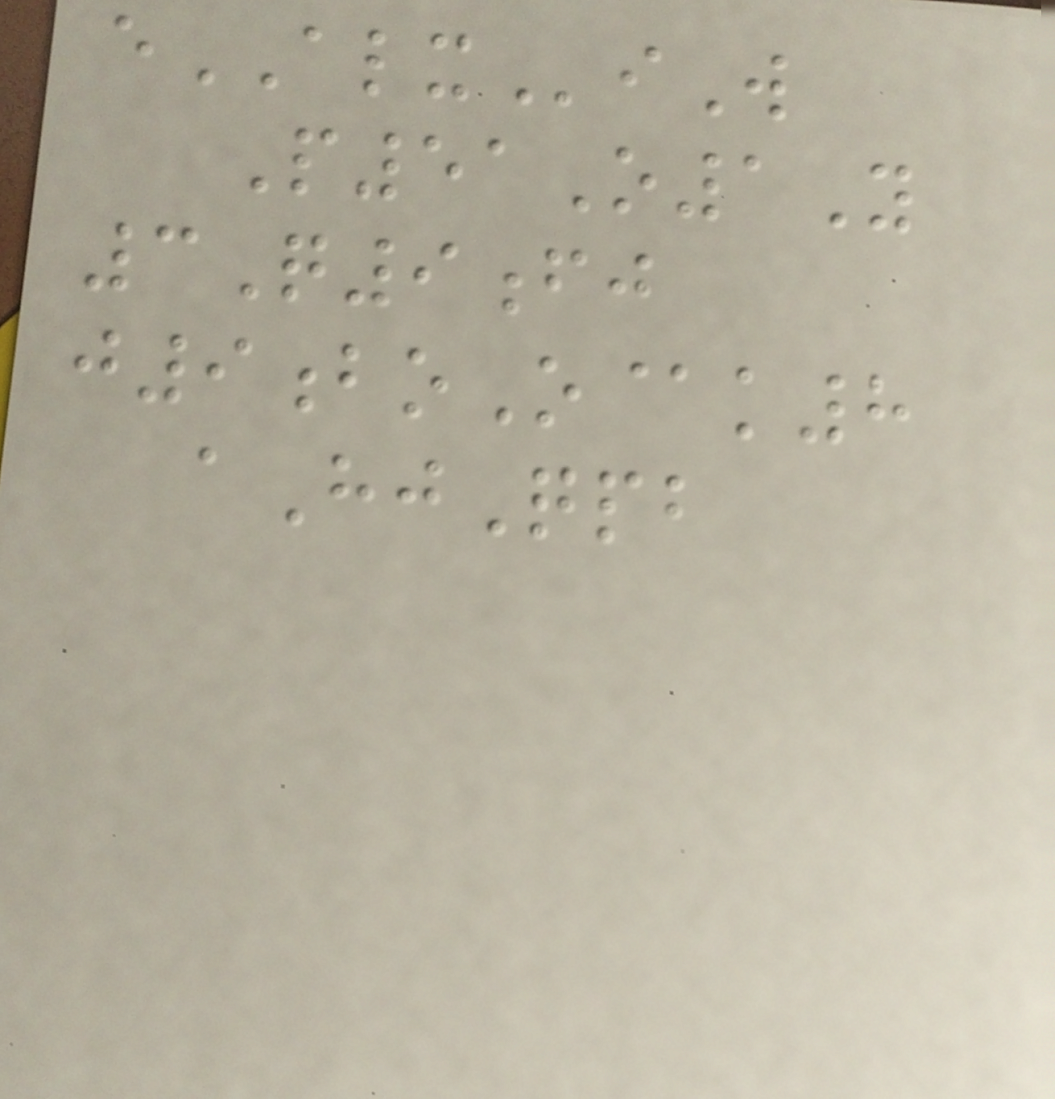eALXiW
P51O1Y
3Q9fj
j9boO@k8
aHjQpb
